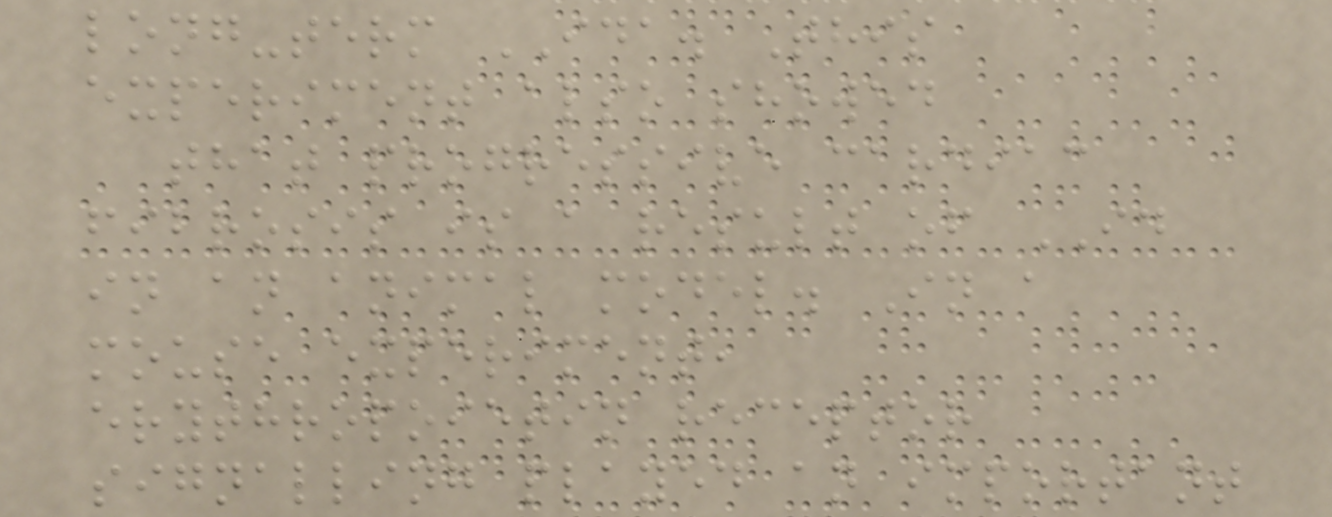long-term IDA. This
experiment also showed
that progressive cardiac
fibrosis is a result of ID
in an animal model. In a
mouse experiment,
erythropoietin receptor
signalling played an important
